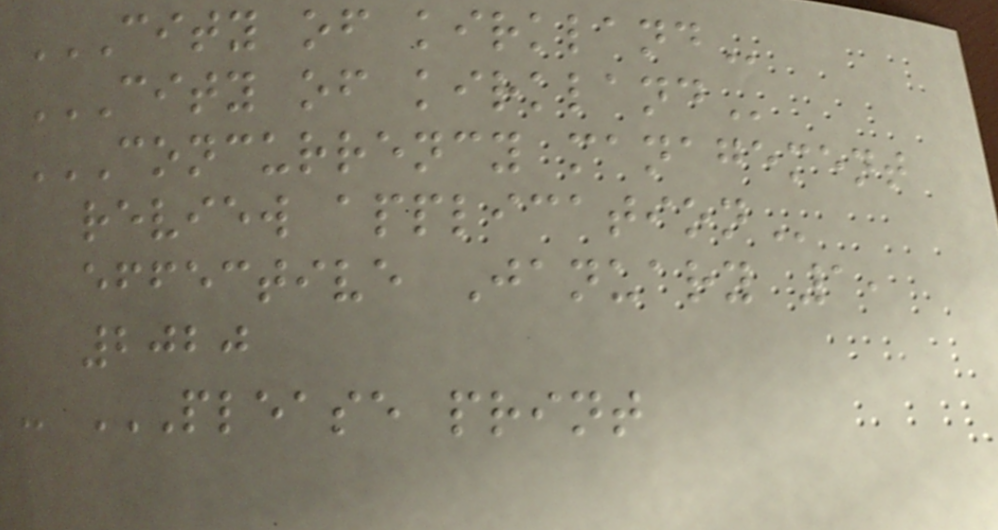CITY OF KIRKLAND
CITY OF KIRKLAND
CONCURRENCY MANAGEMENT
REVIEW APPLICATION
effective January 1,
2020
- PLEASE PRINT
